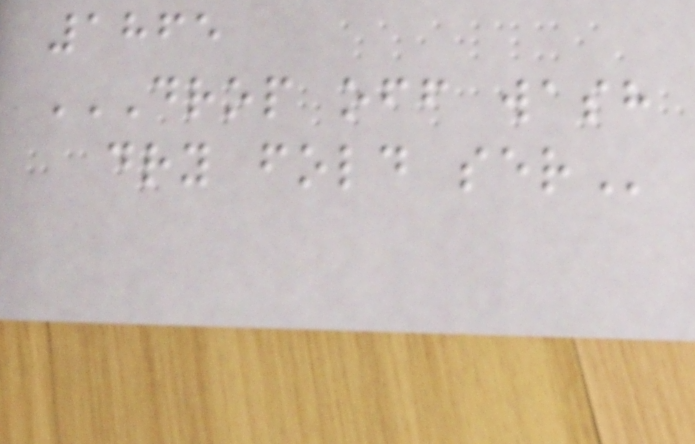1865
DROP OFF WASH
DRY FOLD SER
